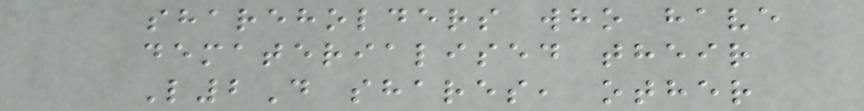shareholders who have
dematerialised their
L2D shares, other
